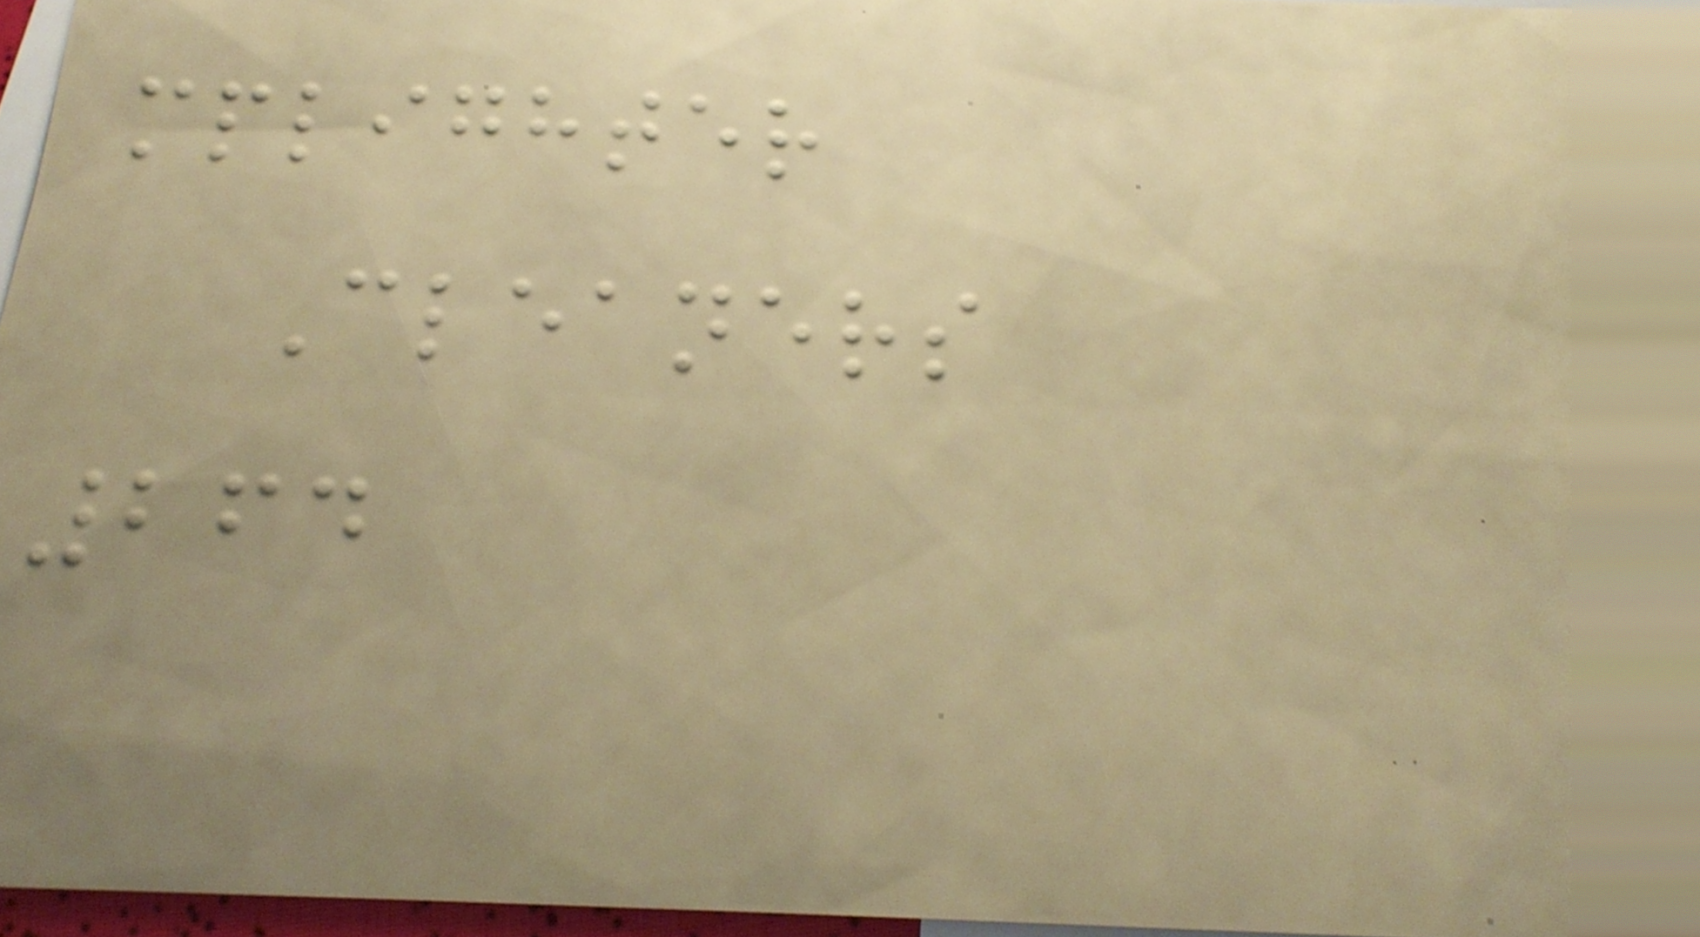mplighter
Cleaners
264
